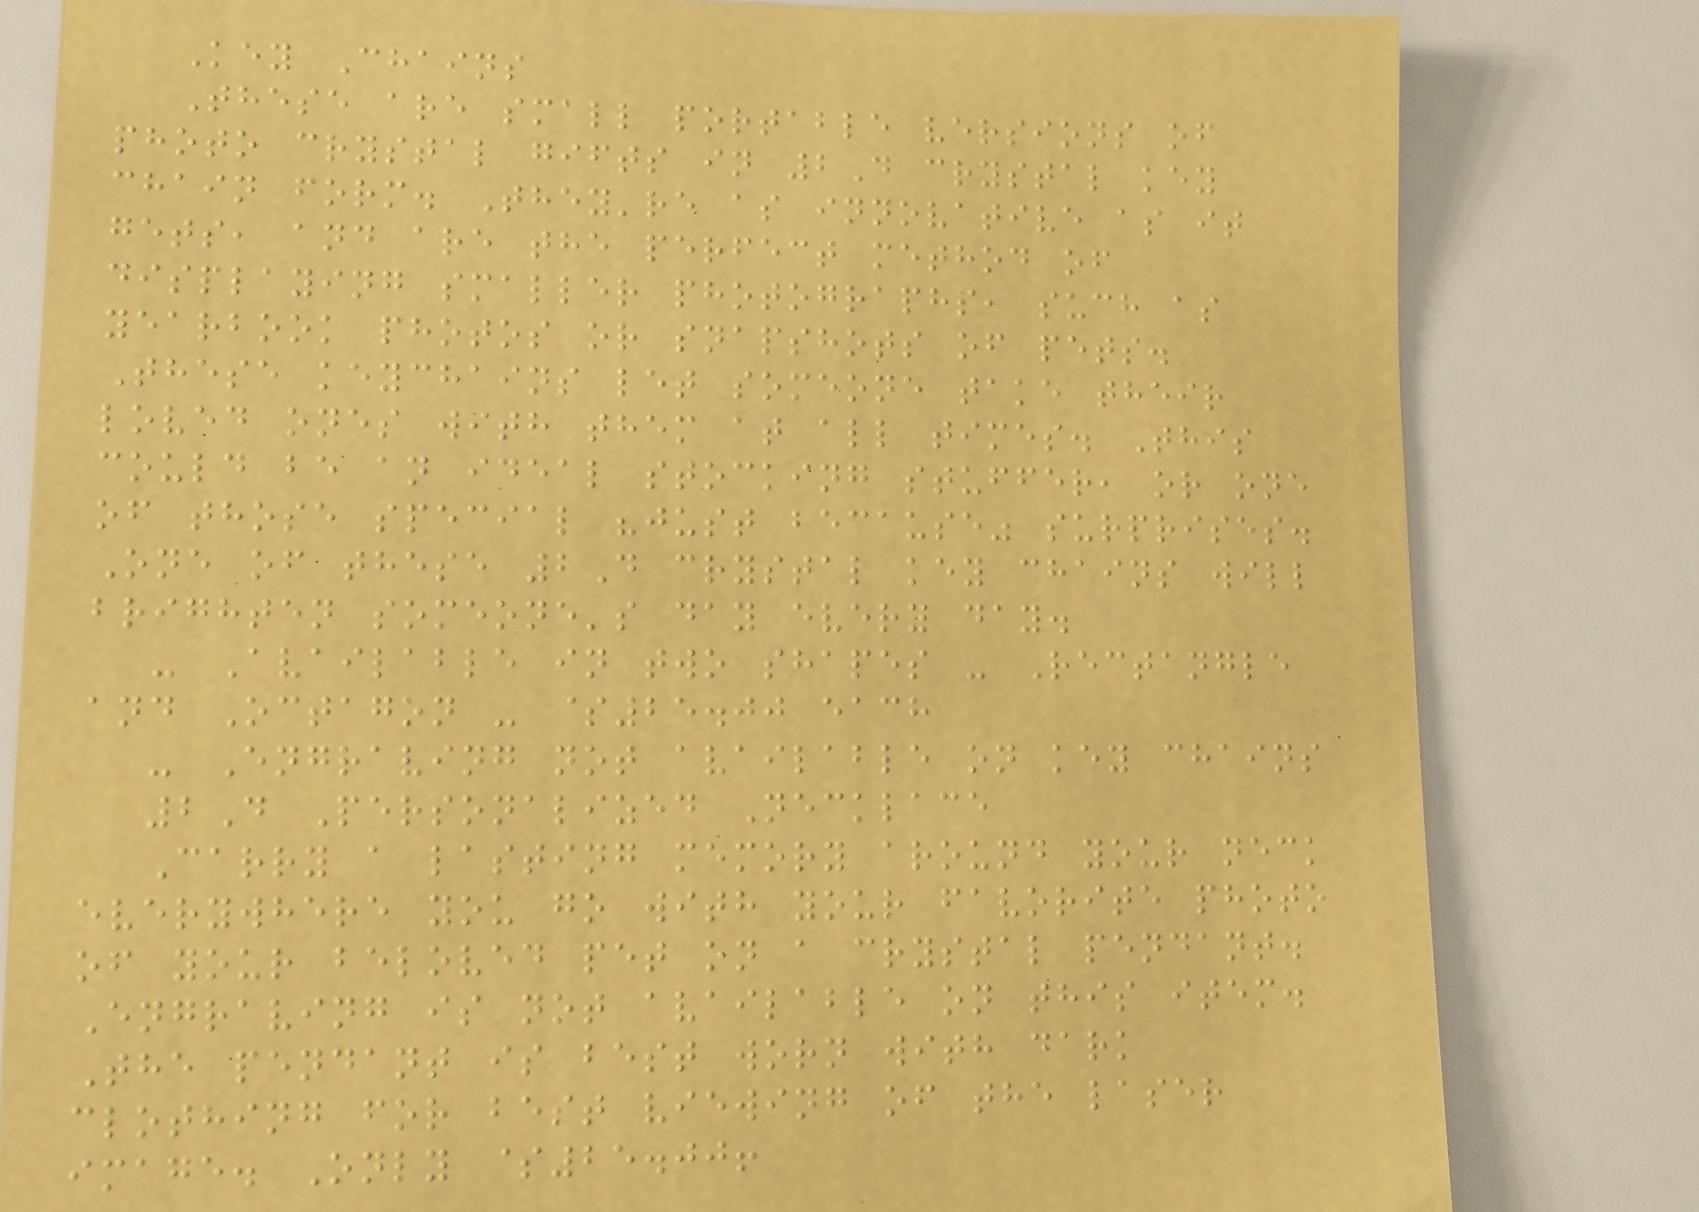Key Chains
These are small portable versions of
photo crystal gifts in 2D crystal key
chain form. They're as innovative as it
gets, and are the perfect method of
displaying smaller photographs, such as
yearbook photos or snapshots of pets.
These keychains let someone take their
loved ones with them at all times. This
could be an ideal stocking stuffer, or one
of those special "just because" surprises.
One of these 2D crystal key chains will
brighten someone's day every day.
- Available in two shapes - Rectangle
and Octagon - $25.00 each
- Engraving not available on key chains
2D Personalized Necklace
Carry a lasting memory around your neck
everywhere you go with your favorite photo
of your beloved pet on a crystal pendant.
Engraving is not available on this item.
The pendant is best worn with dark
clothing for best viewing of the laser
image. Only $25.00!
